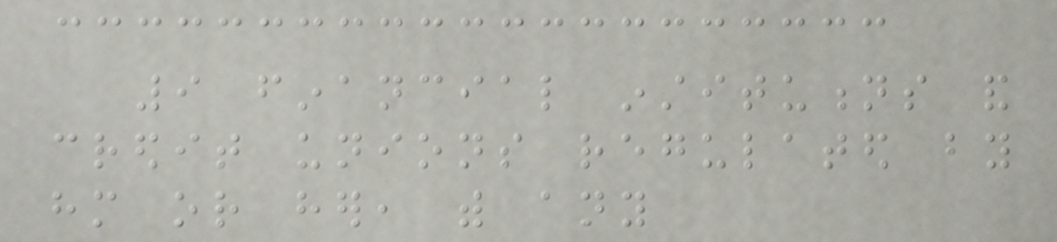9 financial institutions and
credit unions regulated by
him or her, with any
